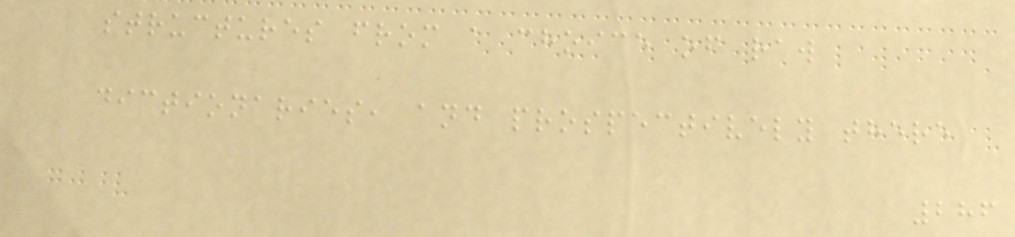structures from a choice of raw
dictionaries, and prospectively there
286
